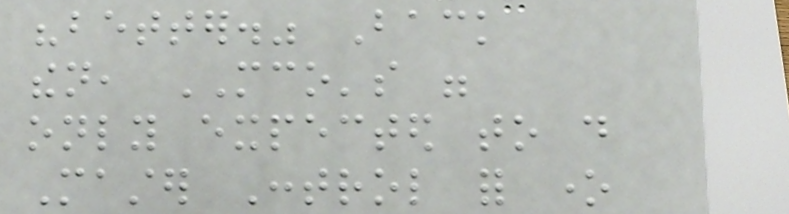"better." Back
then, MCO's were
only expected to do
Master Control for one
